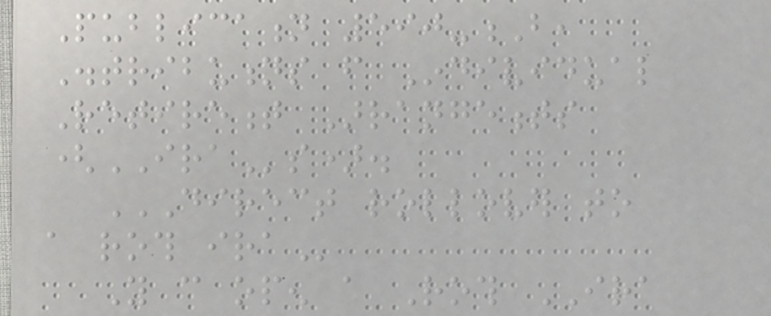Publication 590-B,
Distributions from Individual
Retirement Arrangements
(IRAs).
DIRECT ROLLOVER TO
A ROTH IRA
You can open a Roth IRA
